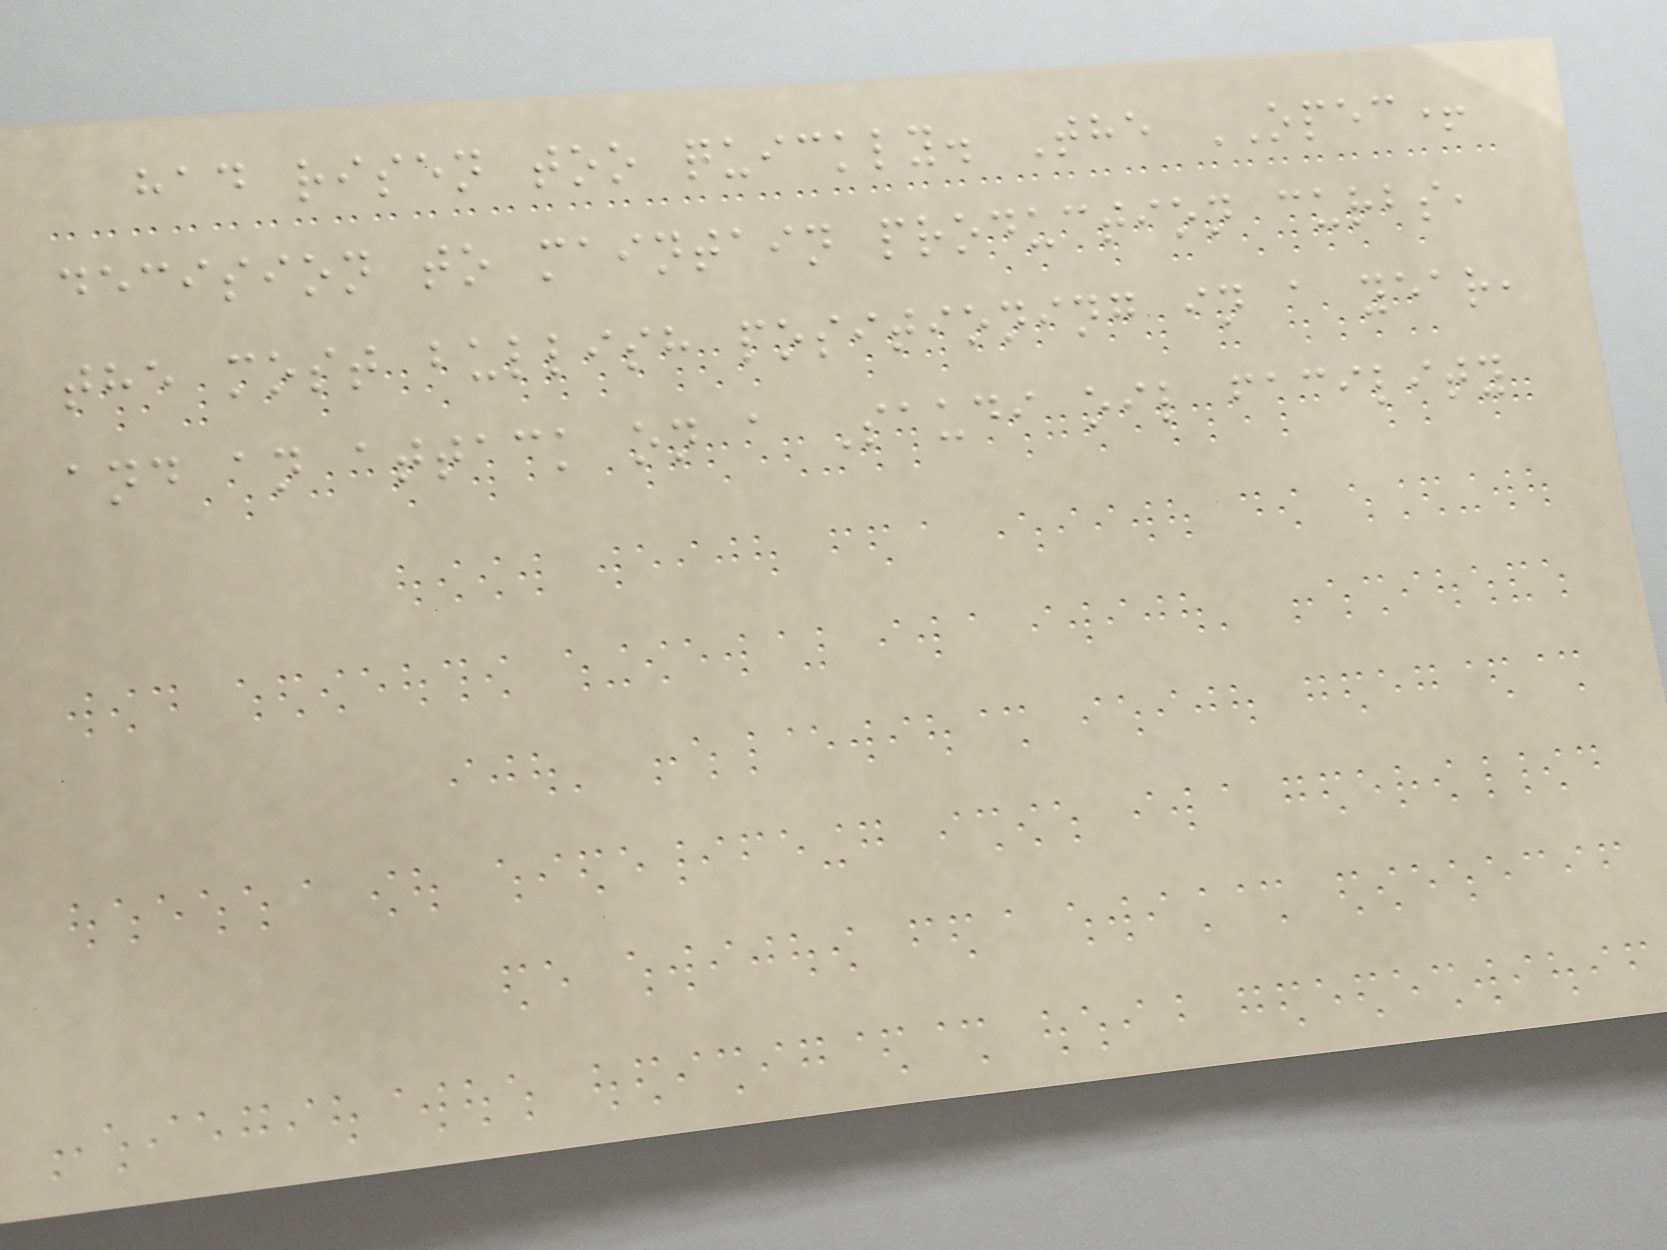had risen too quickly. The OPEC+
decision to maintain production curbs,
the most bullish positioning in a year,
and an attack on a Saudi oil facility
